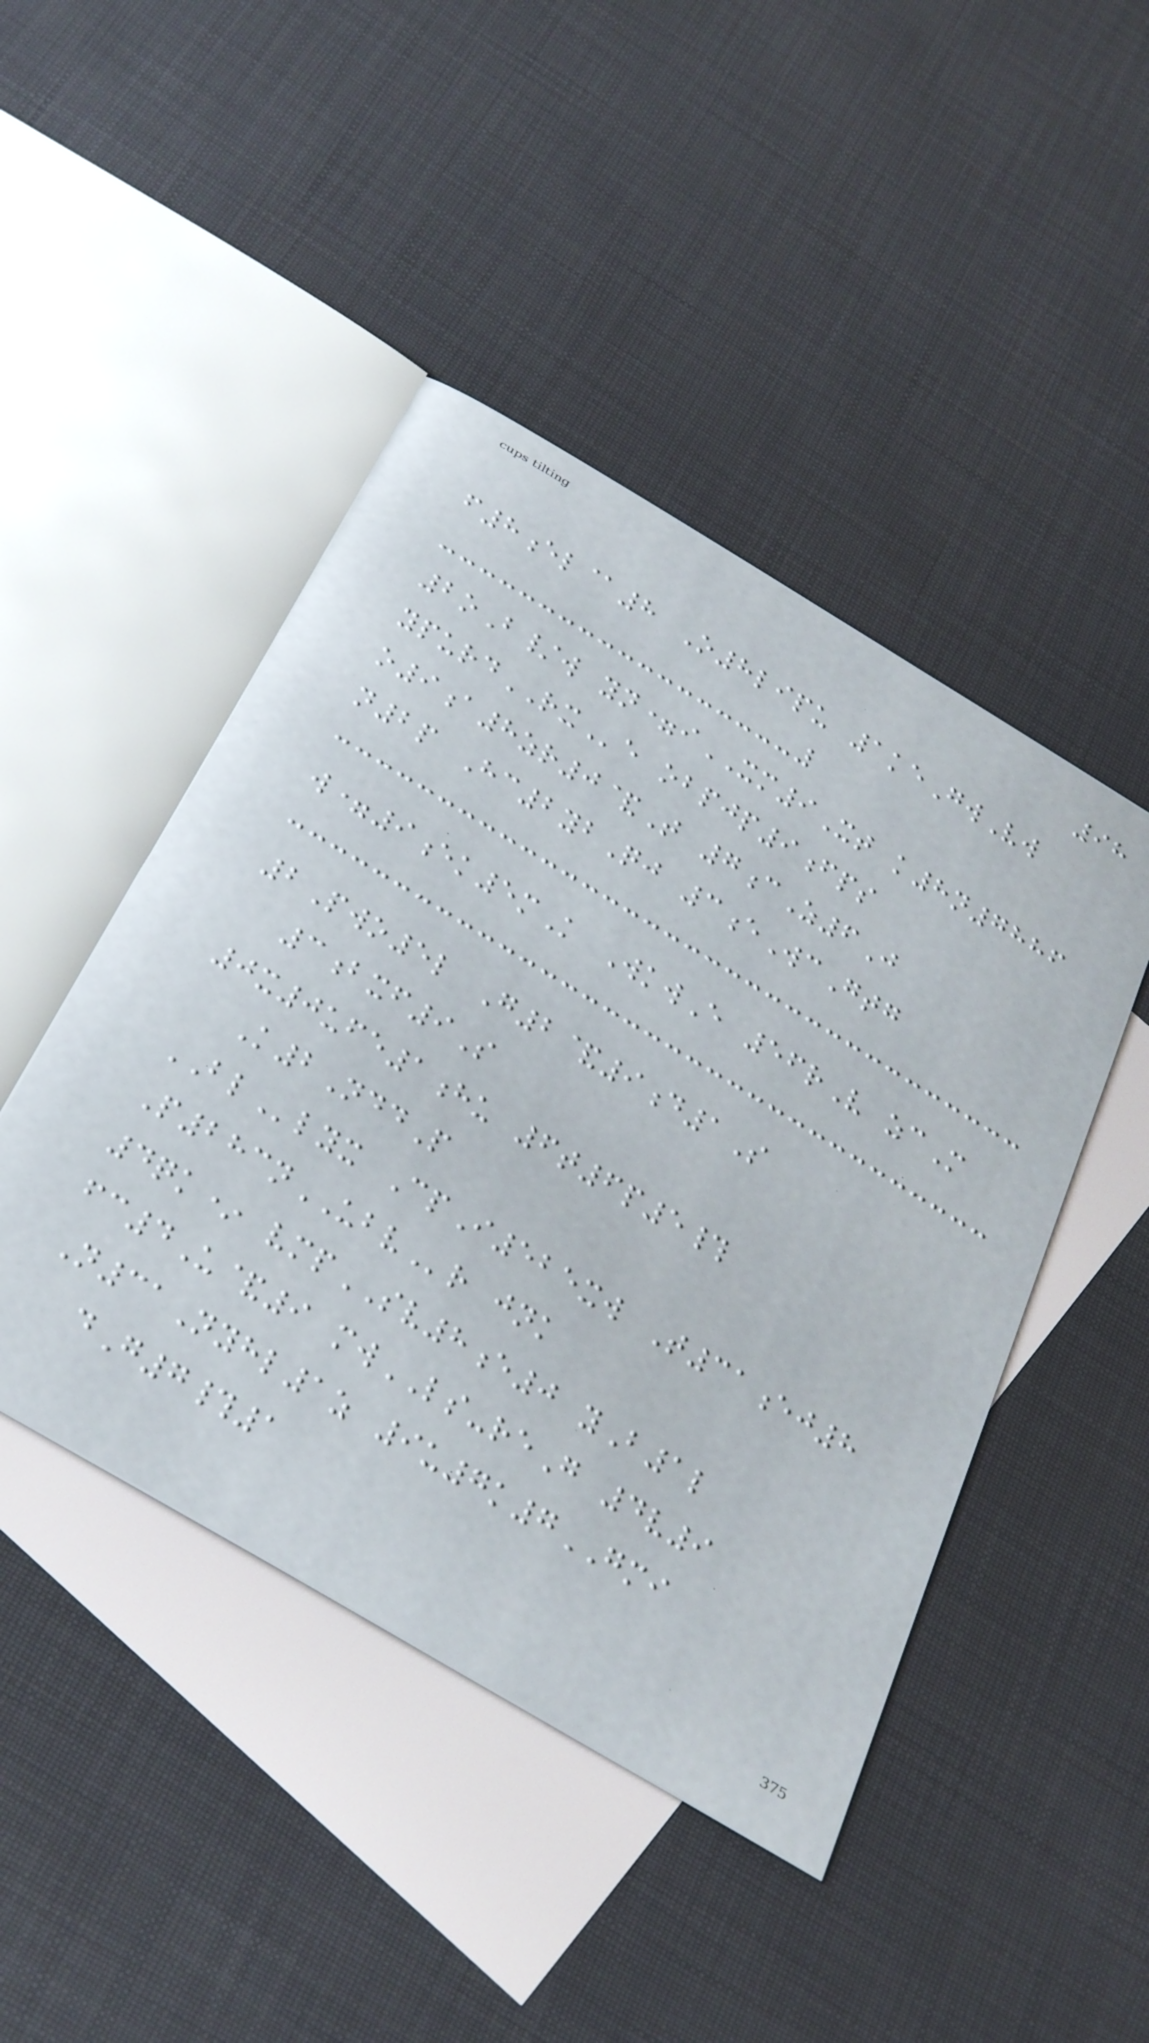98
f8el@8 O8lipu 1keGwVw
2oB/w yn=iXM9Xt k8n7886
ypurdRXe obpjp9fps
o9a8zr0&T 7cZ6J
n2p Hc2ybQj 3eWcGtg
w=9ek5mK WkwE 56rV zcM
2Pwo5l G2&9d1S
3bxf9S
0x0ufe1hu 6t6p5#
K2NddP
BLlyx CpI525xw T31ej8
P283nUBVr jnk
4qk* vmpSV8e0 yB1l
fc4U&9 mwLS-reG 4v9
N31Nyhl1z 9u7k7GMI
dG7#1
